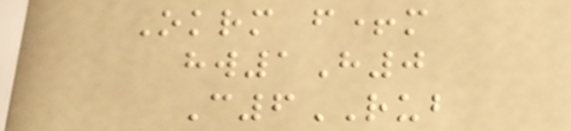Okrm f+m
hw1H0
C6RUB
